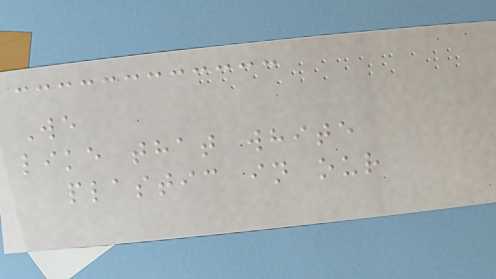We
like that white
plastic in our
